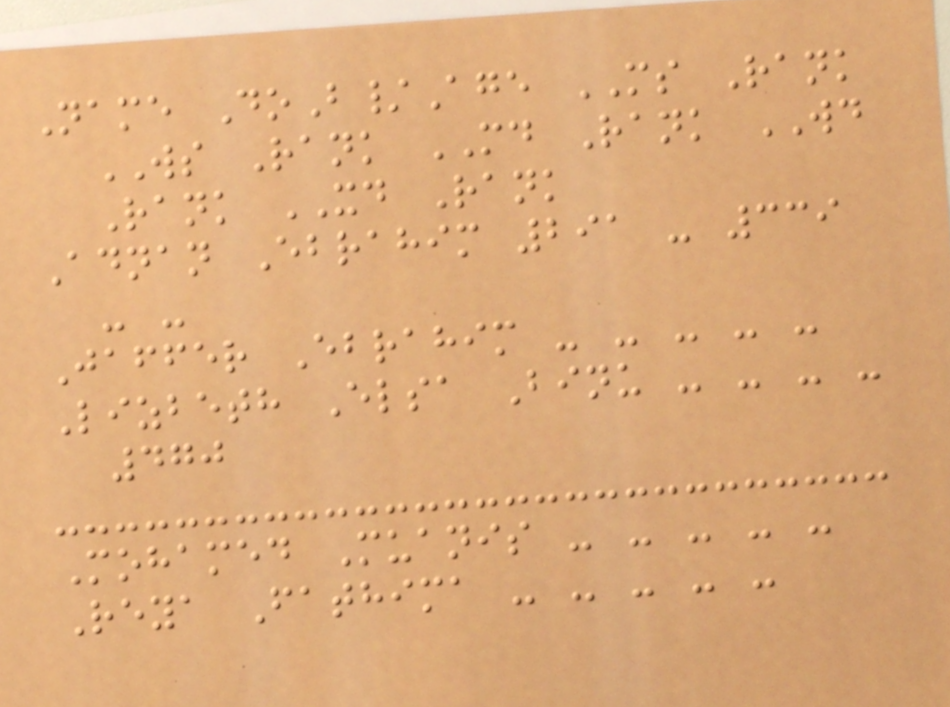Name DoB/Age MS Rank
WS Rank MD Rank WD
Rank XD Rank
Adnan Ebrahim 291 - 339
- -
Jaffer Ebrahim - - - - -
Lizbeth Elsa Binu - - - -
470
Mohamed Muanis - - - - -
Reya Fathima - - - - -
